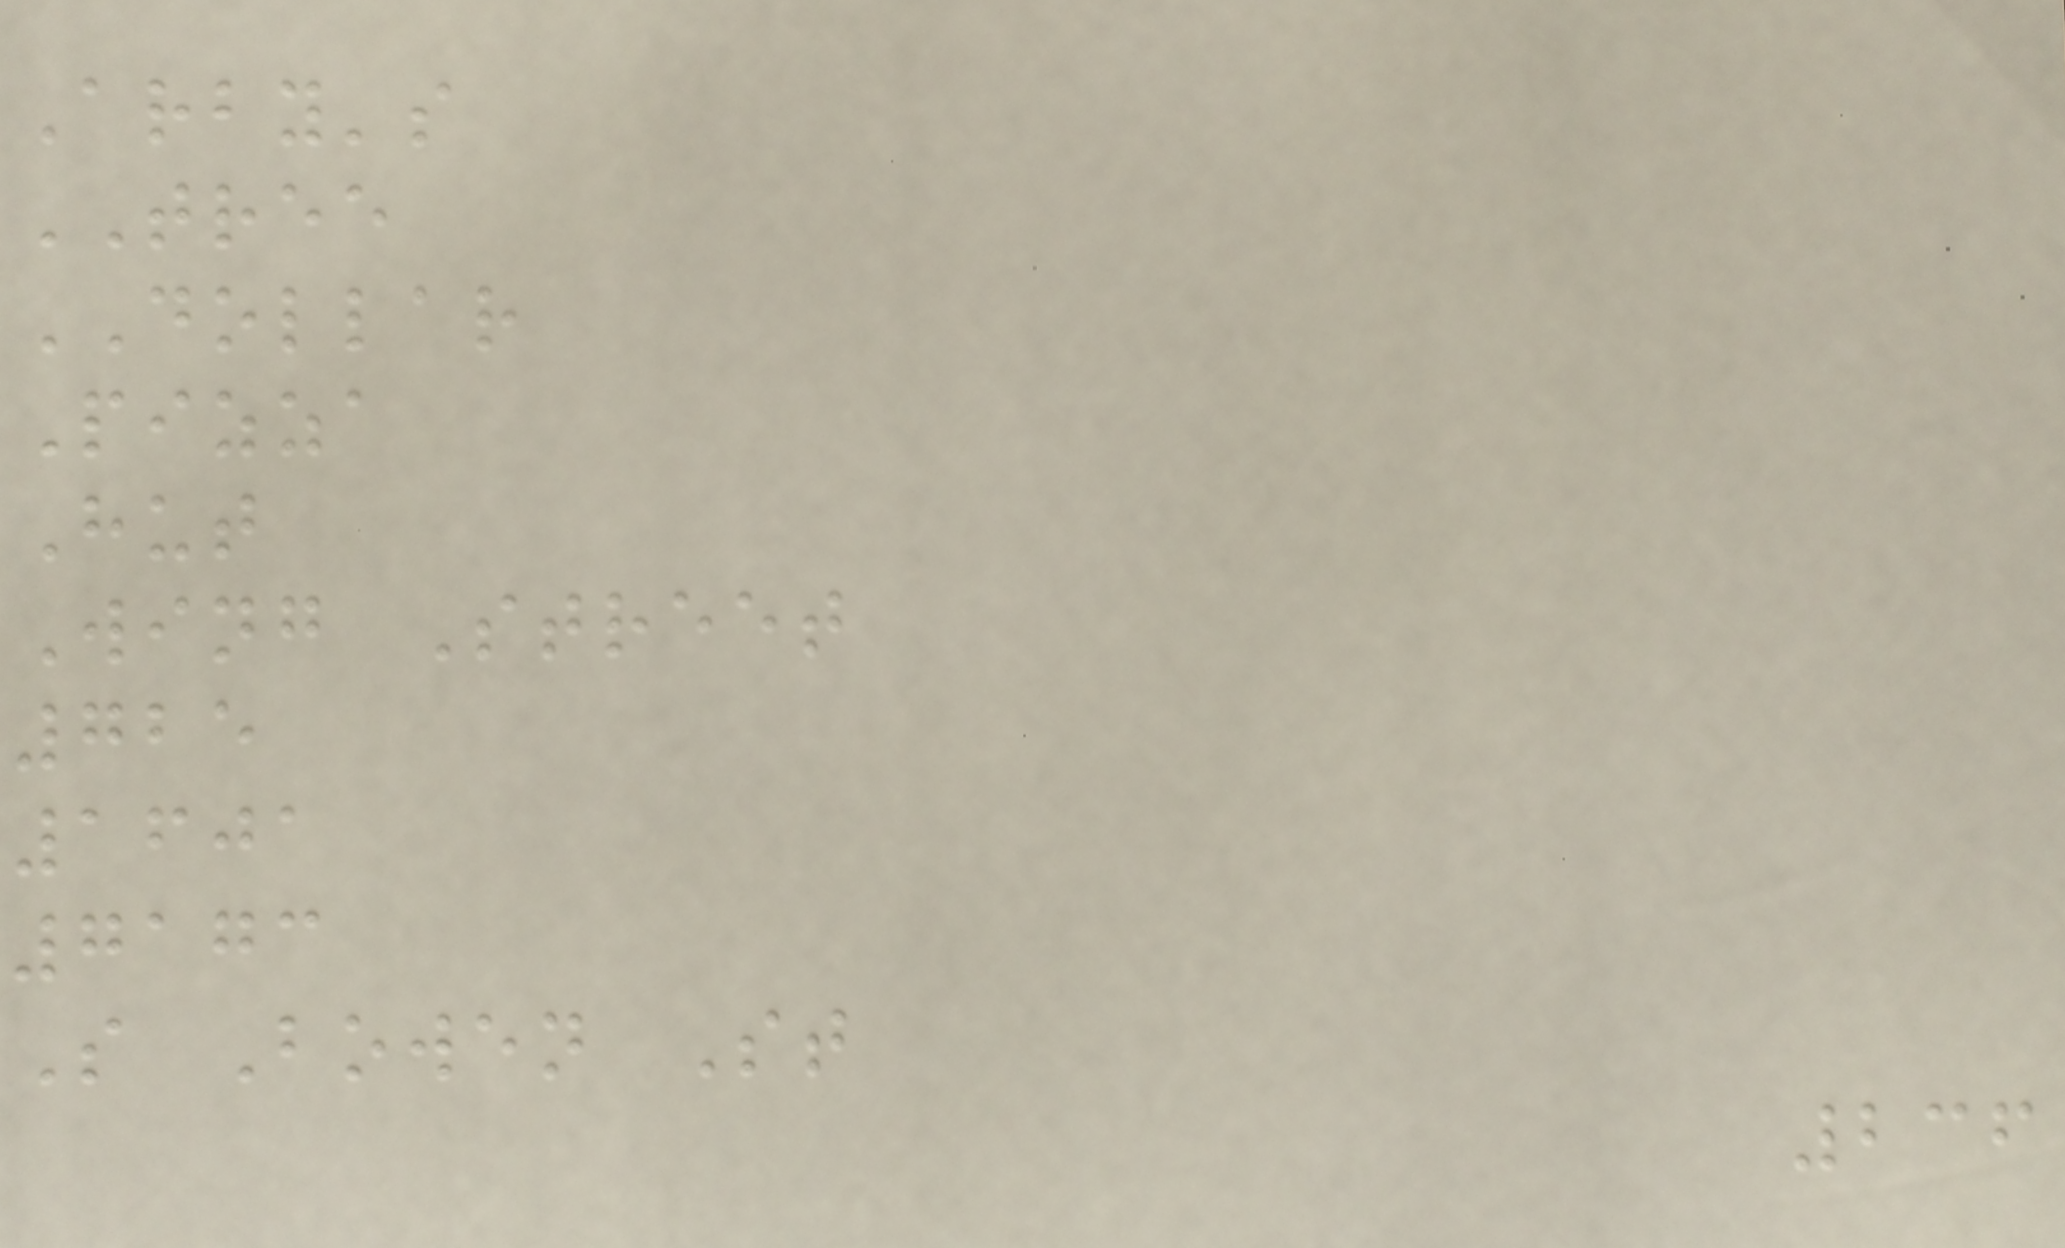Arby's
TREE
DOLLAR
Pizza
Hut
Wing Street
725
1601
7173
S Bowen St
236
